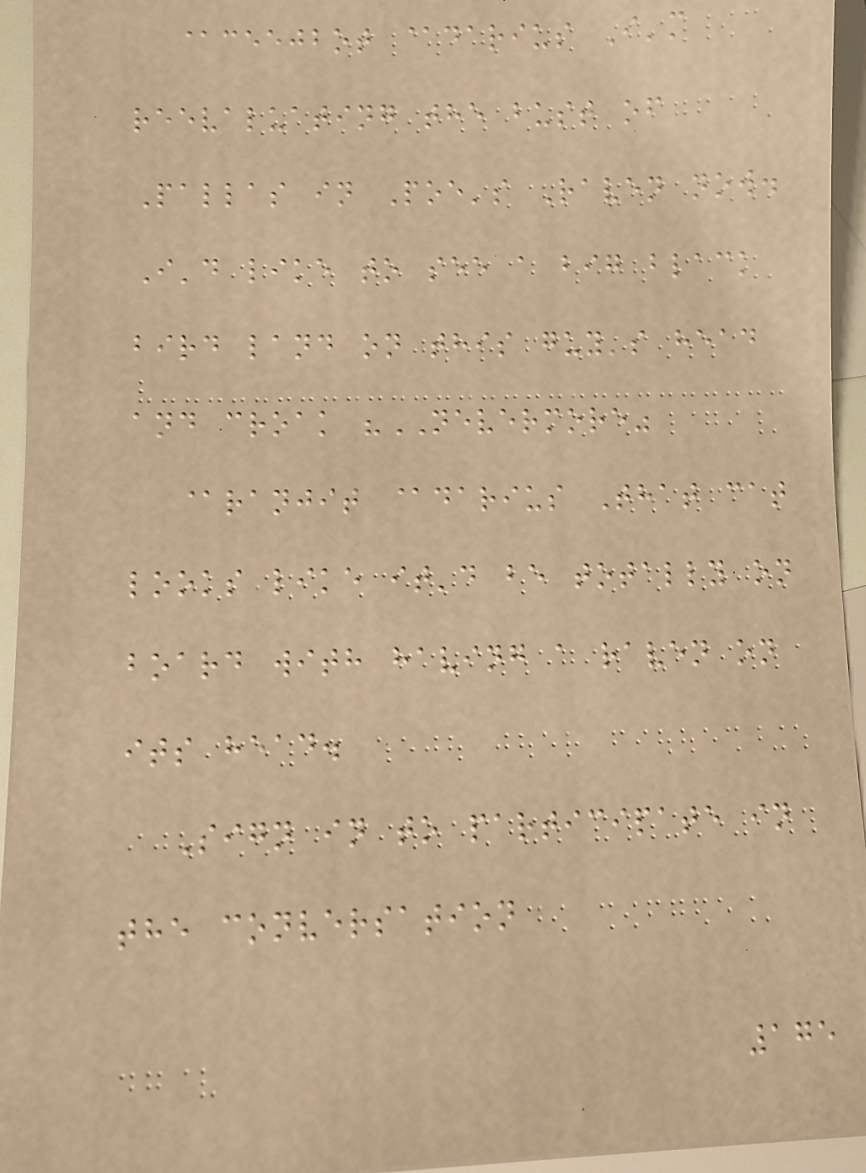@ceejbot @darius I'm
reevaluating the bust of
Pallas in Poe's Raven now.
I'd like to see a big black
bird land on this guy's head
and croak "NEVERMORE"
@ranjit @darius That cat
looks like it'd be totally on
board with having a raven on
its head.
Sign in to participate in
the conversation
175
